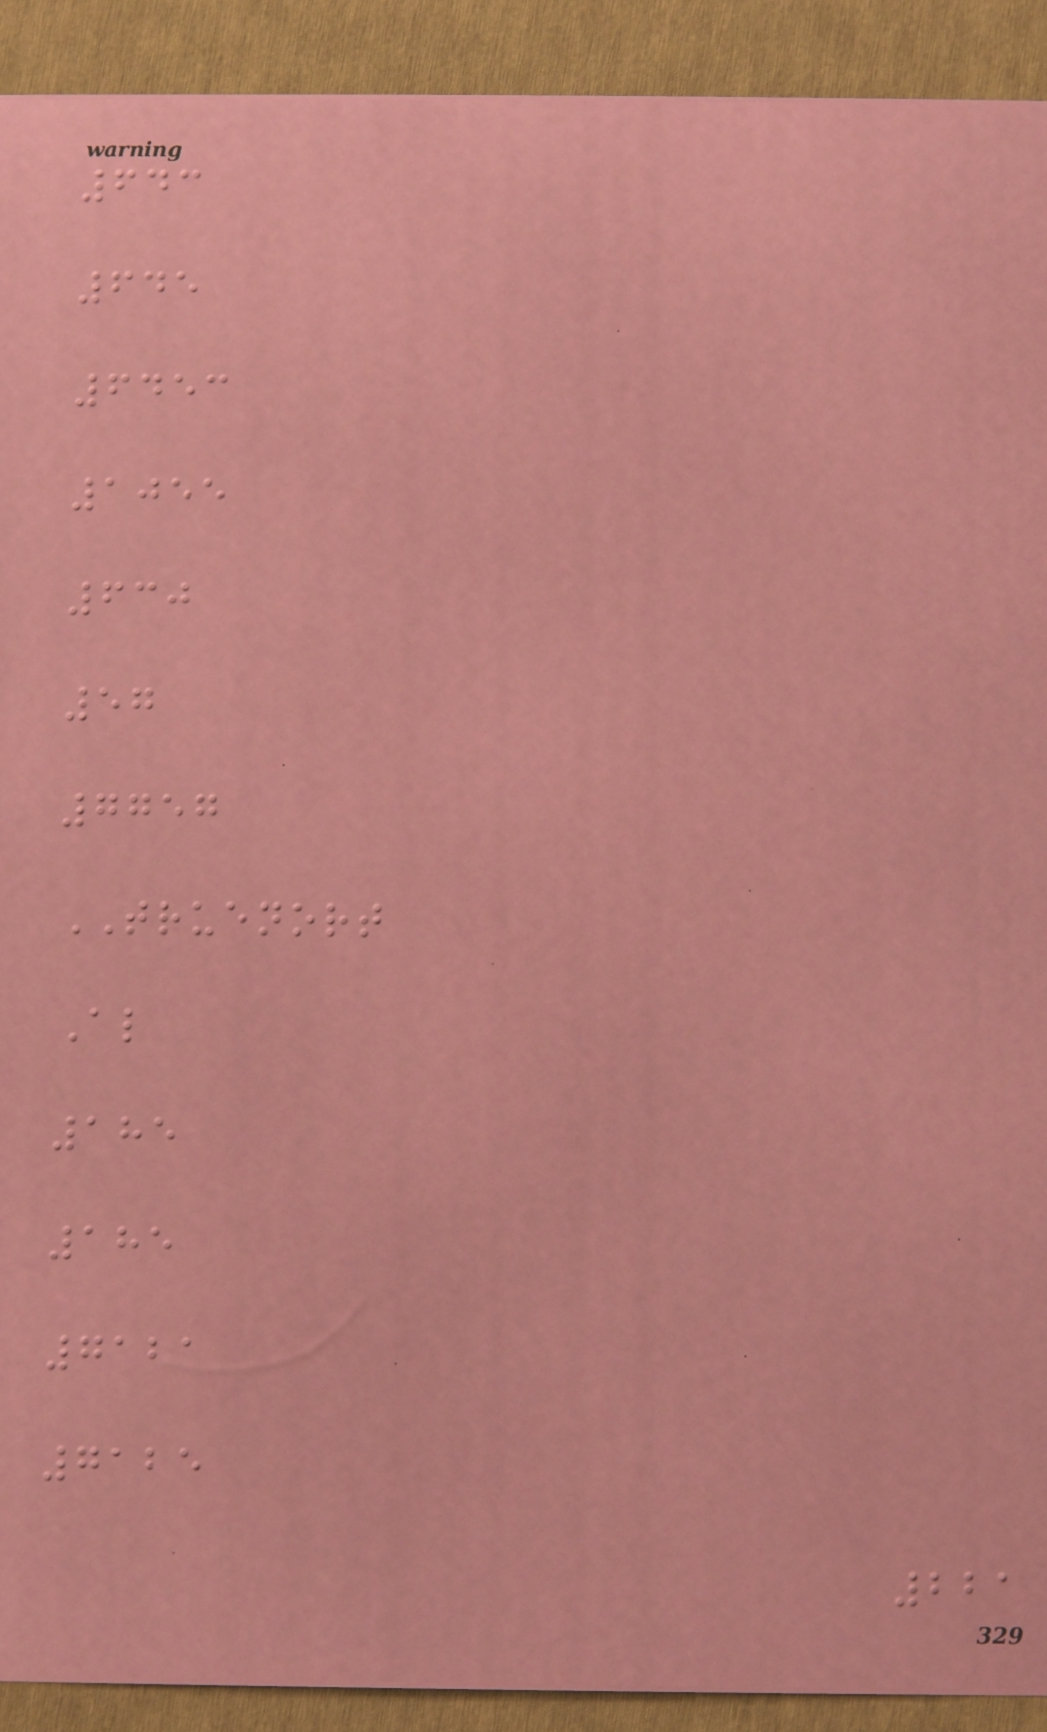643
645
6453
1055
630
57
7757
TRUENORT
Al
185
185
7121
7125
221
